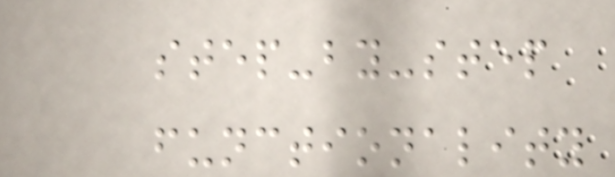step-by-step
functionality
